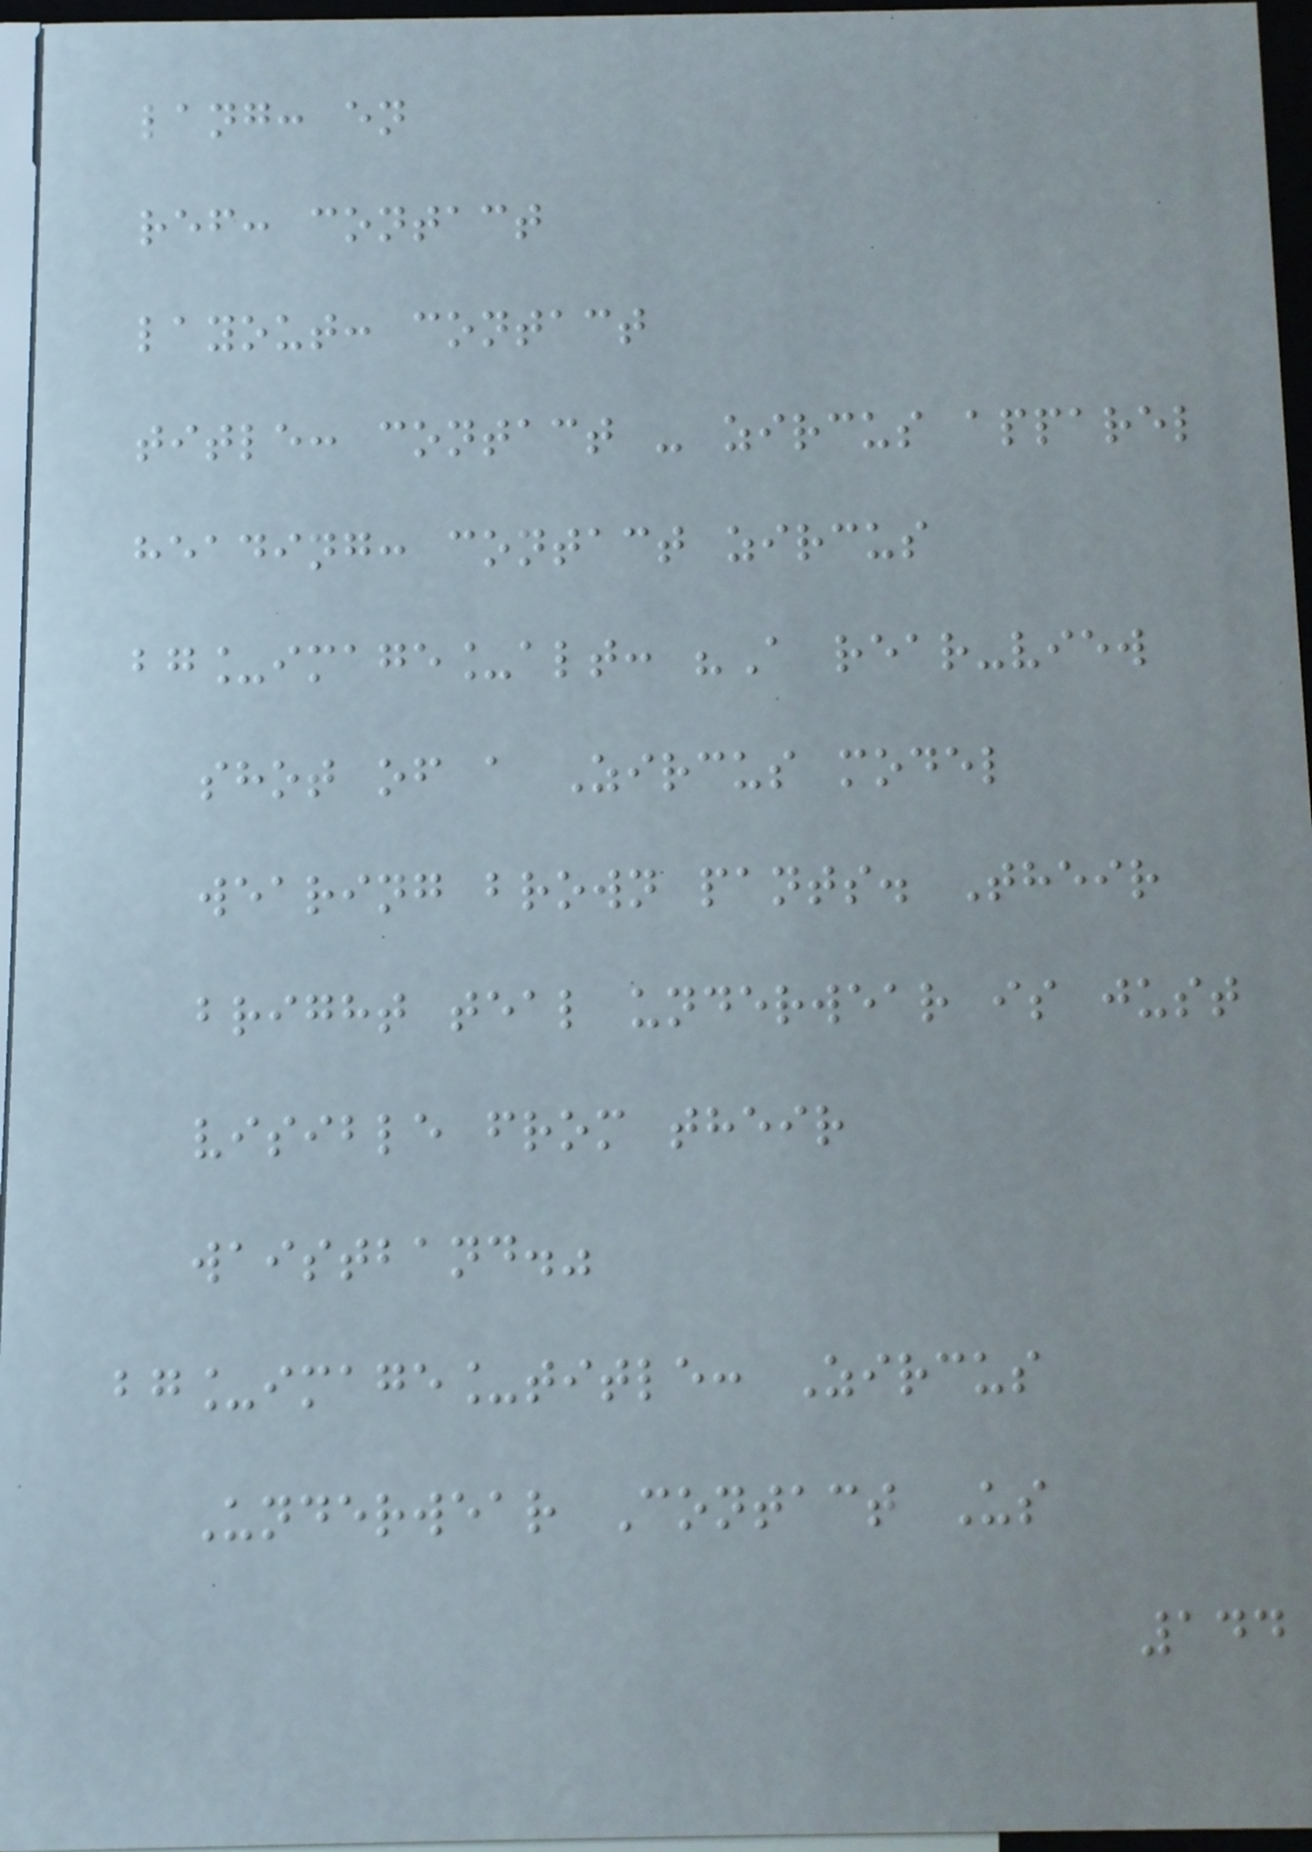lang: en
ref: contact
layout: contact
title: contact - zircus apparel
heading: contact zircus
bg_image_alt: "A rear-view
shot of a Zircus model
wearing brown pants. Their
bright teal underwear is just
visible from their
waistband."
bg_image_title: Zircus
Underwear Contact Us
144
